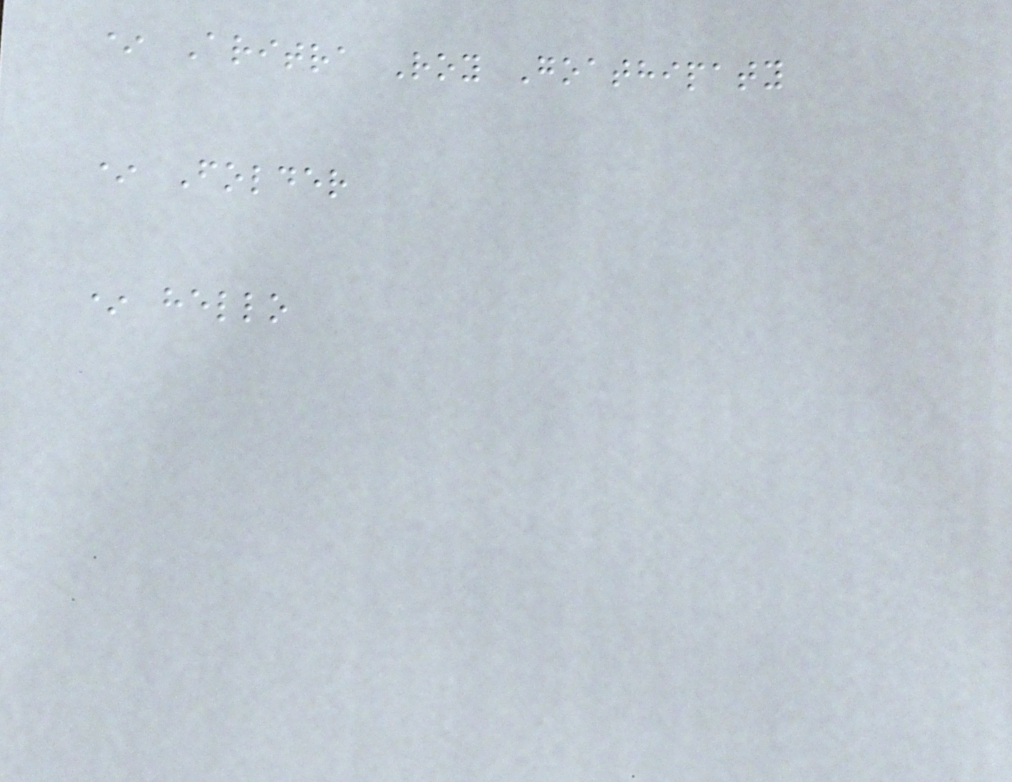* Aritra Roy Goathipaty
* Folder
* hello
